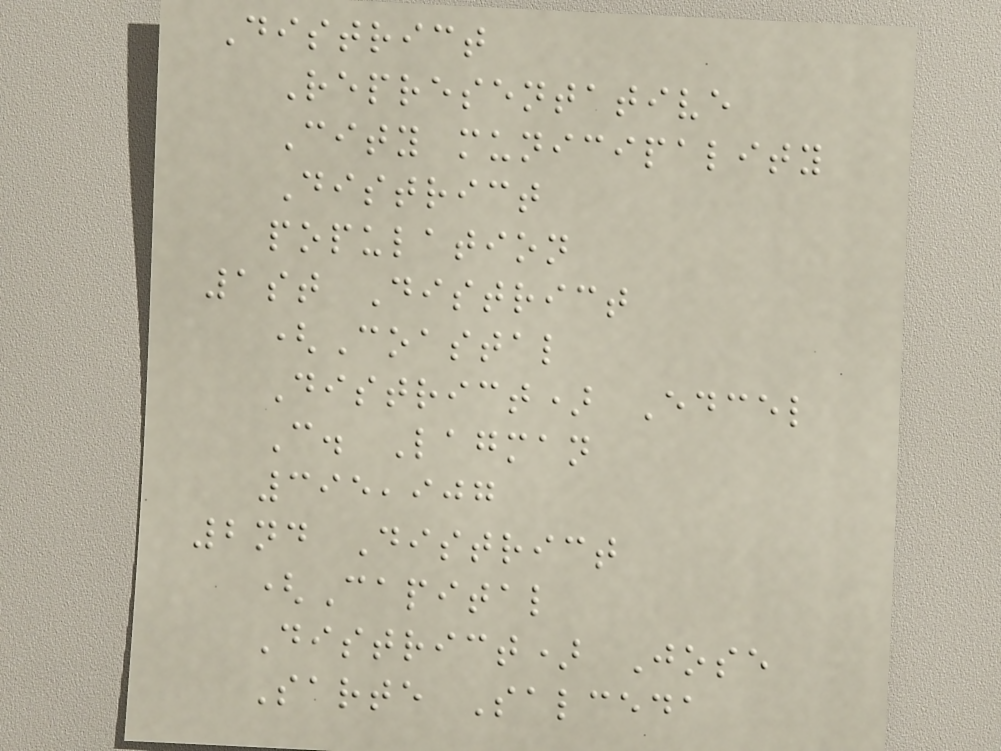District
Representative
City municipality
District
population
1st District
(Coastal
District) Edcel
C. Lagman
395,907
2nd District
(Capital
District) Jose
Sarte Salceda
